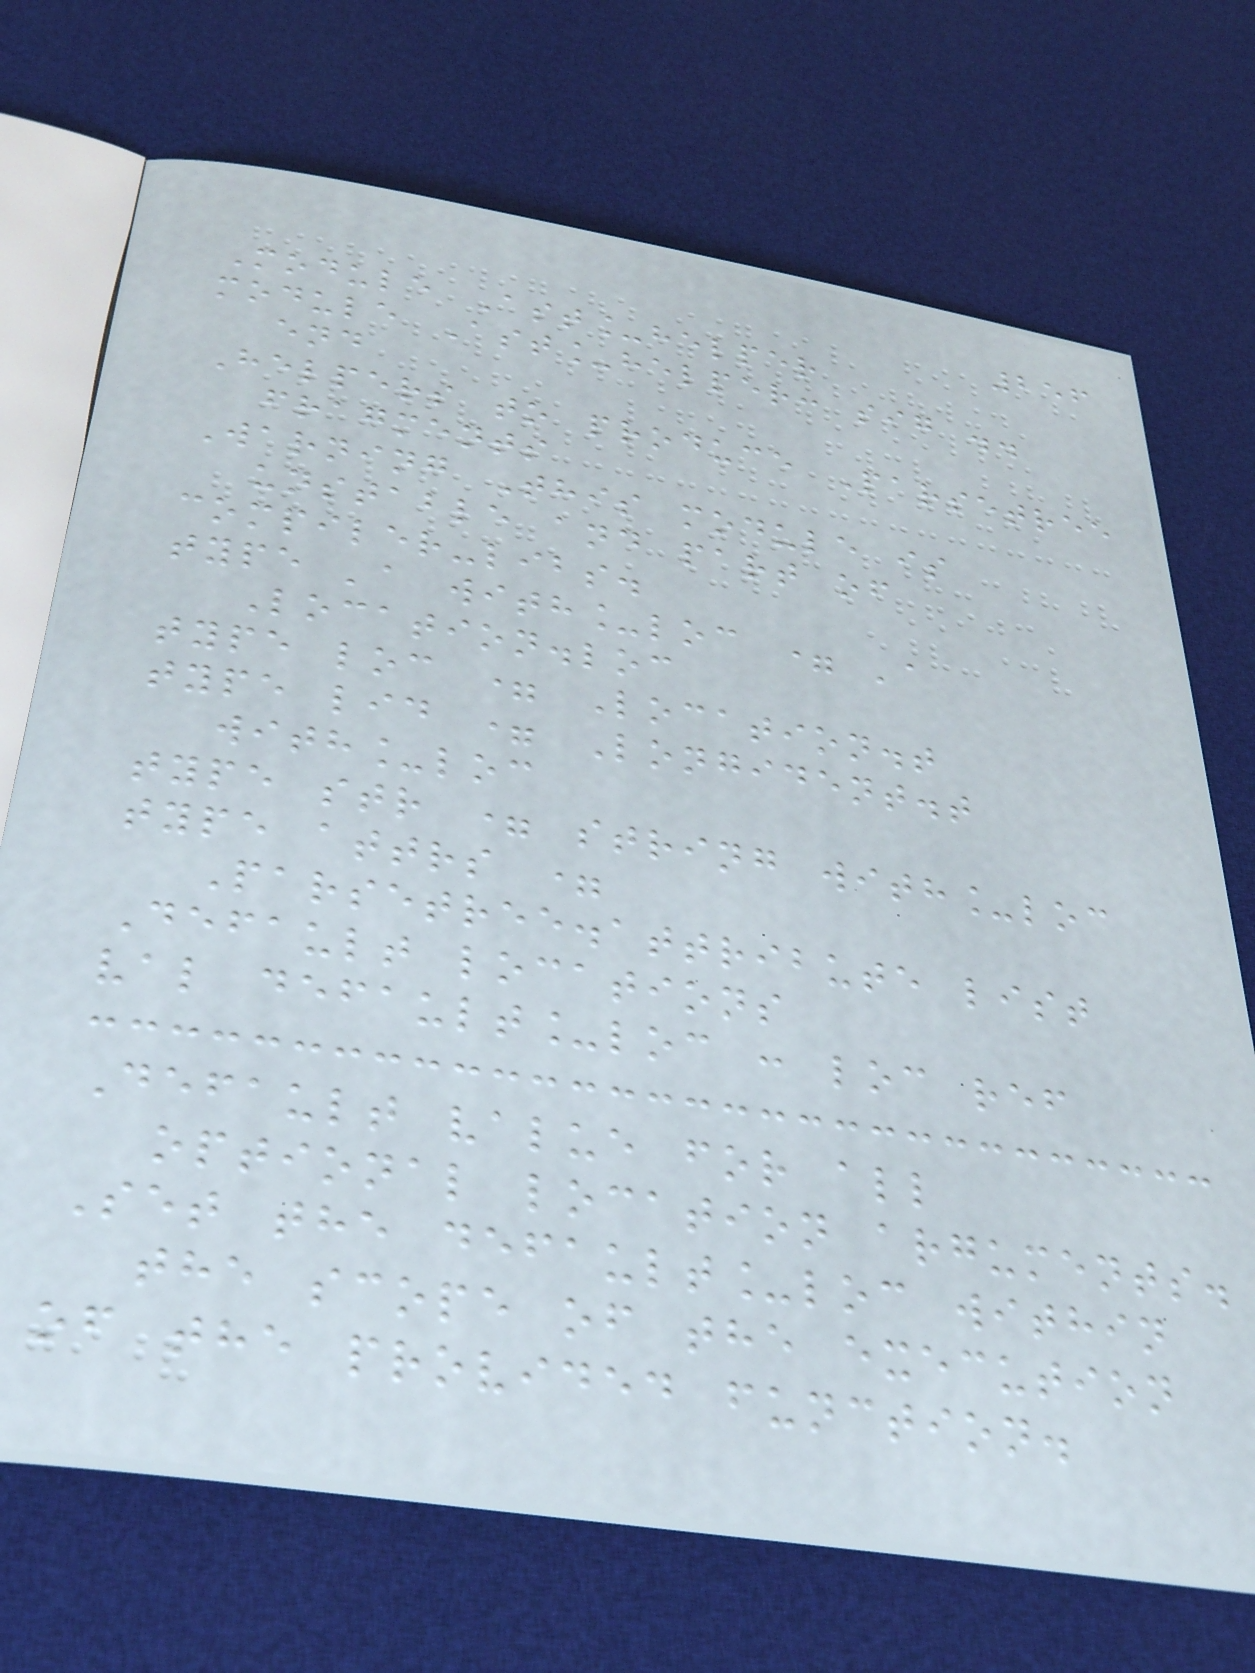256
Module Ast_helper
module Ast_helper: sig ..
end
Helpers to produce Parsetree
fragments
Warning This module is
unstable and part of
compiler-libs.
type 'a with_loc = 'a
Location.loc
type loc = Location.t
type lid = Longident.t
with_loc
type str = string with_loc
type attrs =
Parsetree.attribute list
Default locations
val default_loc : loc ref
Default value for all
optional location arguments.
Set the default_loc within
the scope of the execution
of the provided function.
